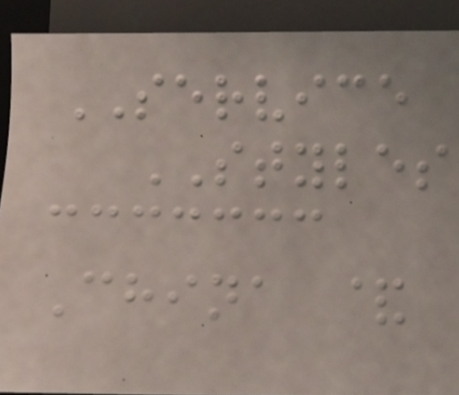SERVICE
STYLES
China &
